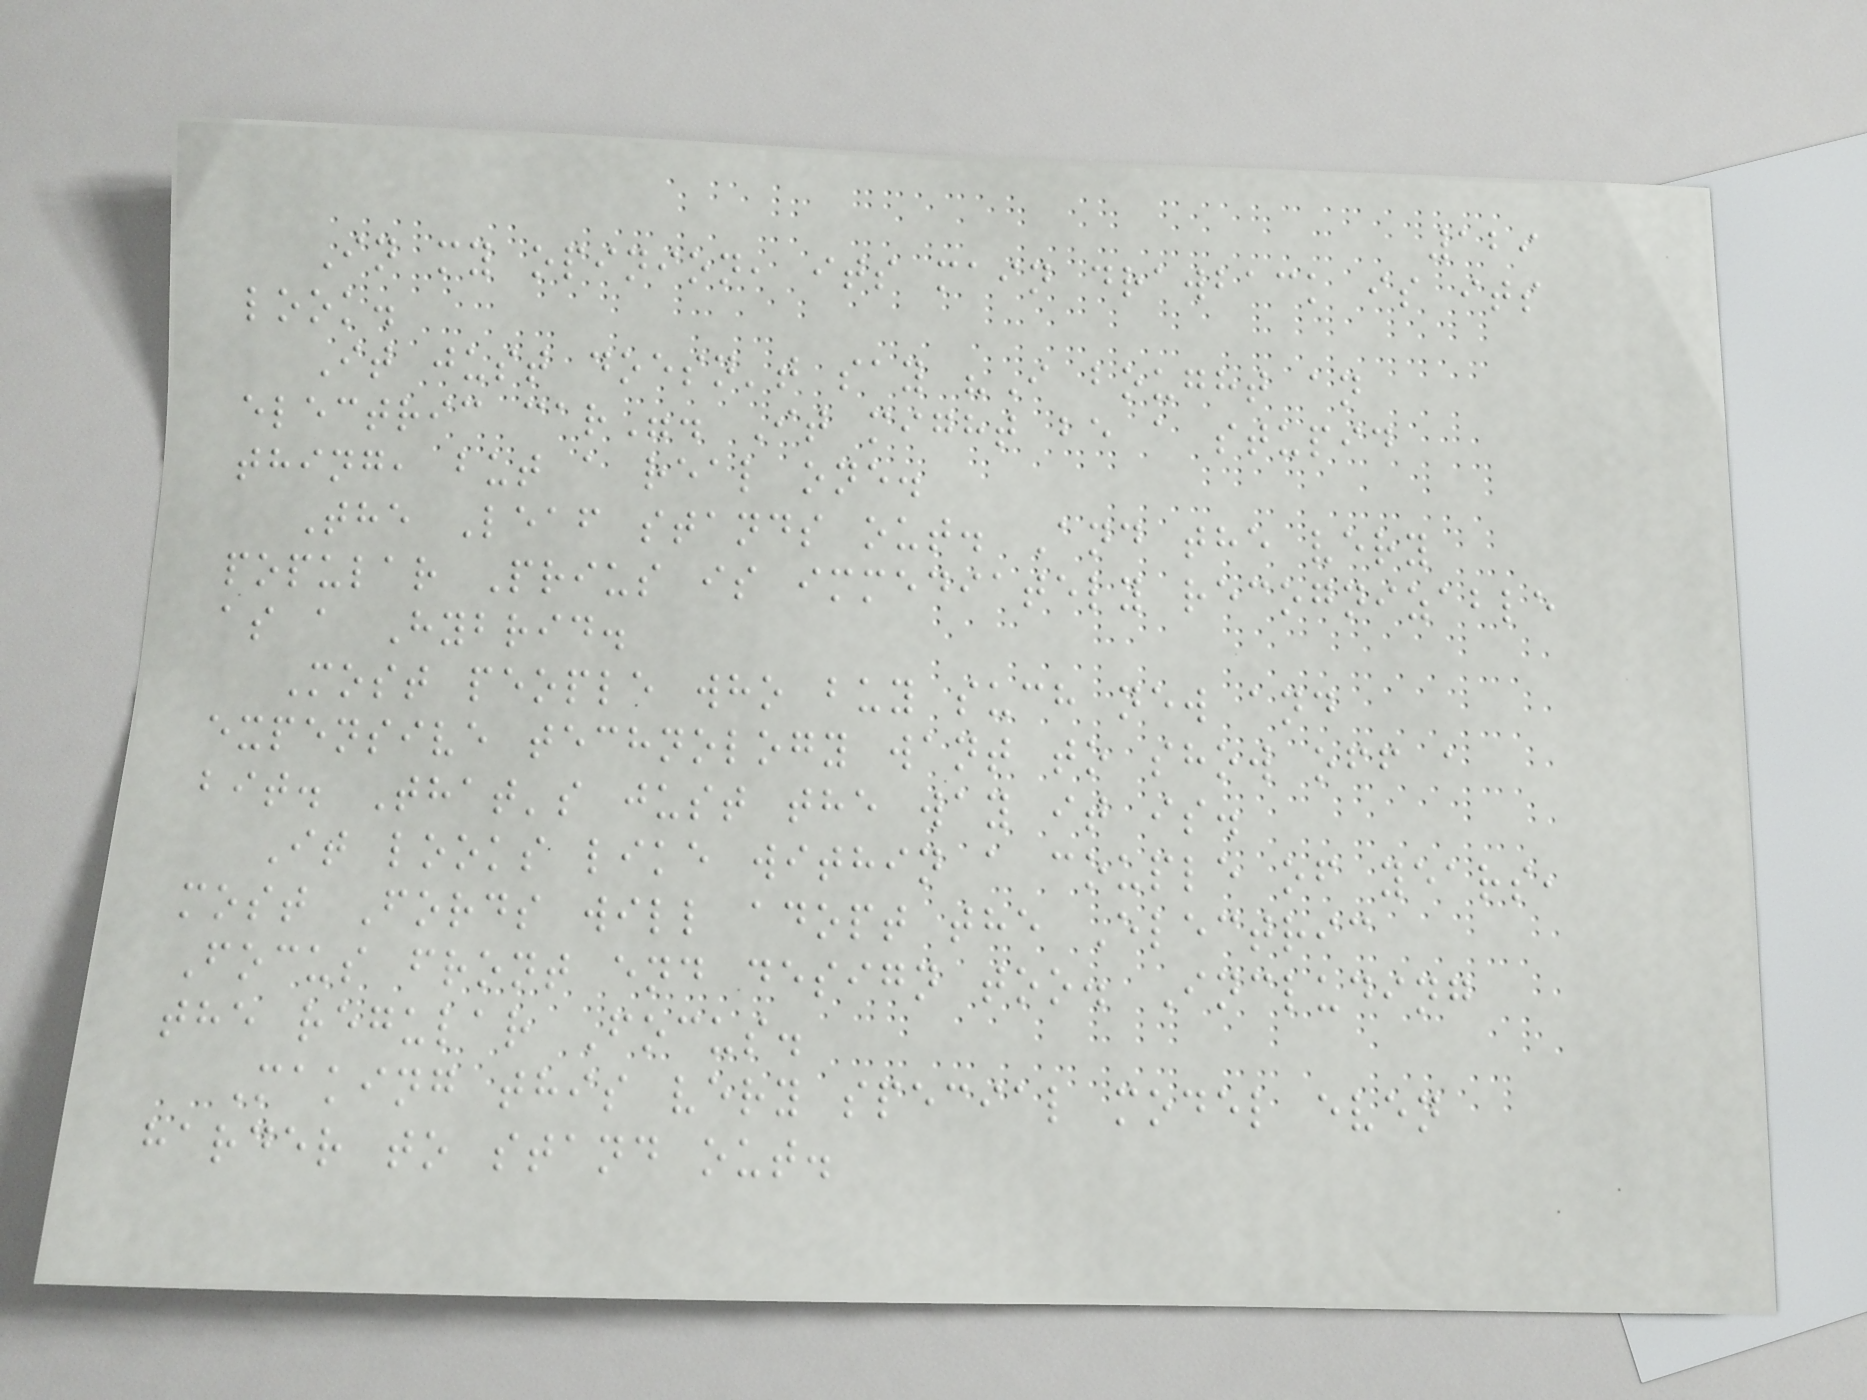129
In my opinion, its main drawback is its
look.
It just doesn't say "I bought an
electric car". It might be a stupid
thing, but a real one.
The Leaf stands out. And the very
popular Prius is immediately recognizable
as a Hybrid.
Most people who buy such new and
expensive technology want to show off a
bit. That's just the way it is.
It looks like within a couple of years,
most Fords will adopt the Electric
Focus front end design too. Including
the regular Focus.
Making this very special model even
harder to stand out.
